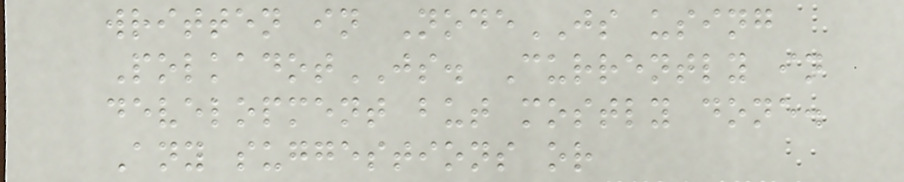written in NodeJS using
PolkadotJS. Currently in
development but mostly done.
Any suggestions or
